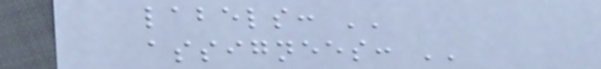labels: ''
assignees: ''
